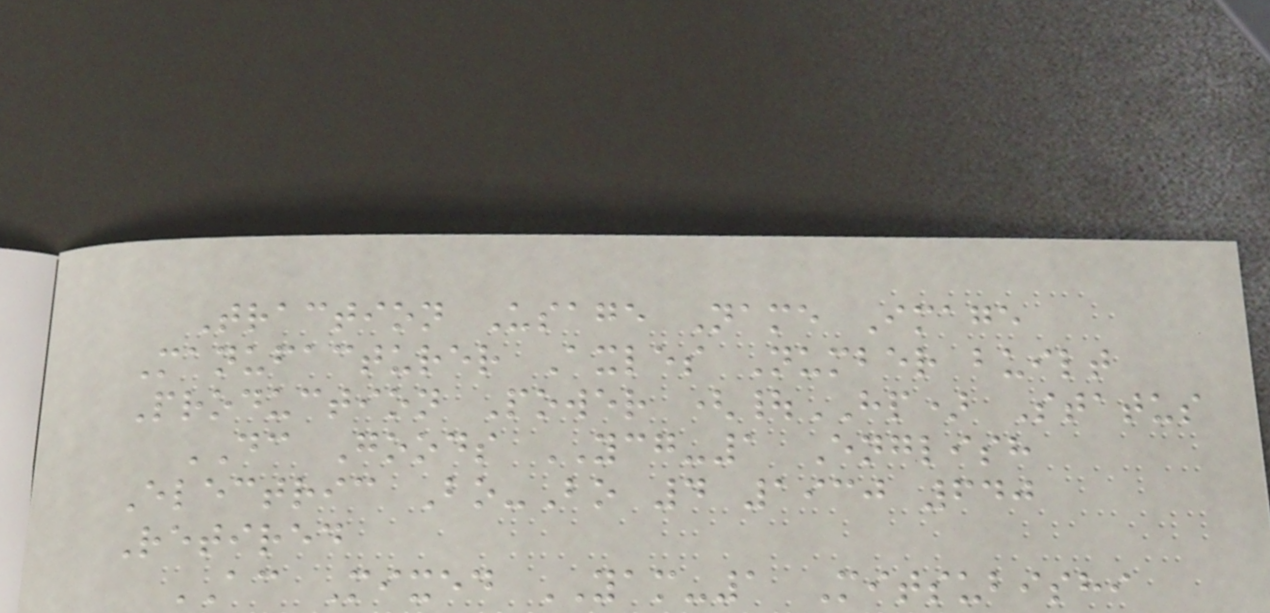Traction Usage Name Image
Manufacturer Axles Number built
Production Power (|HP) Status
DC Goods YCG-1 English
Electric Bo-Bo 4 1930 640
Retired
AC Mixed YAM-1 Mitsubishi
